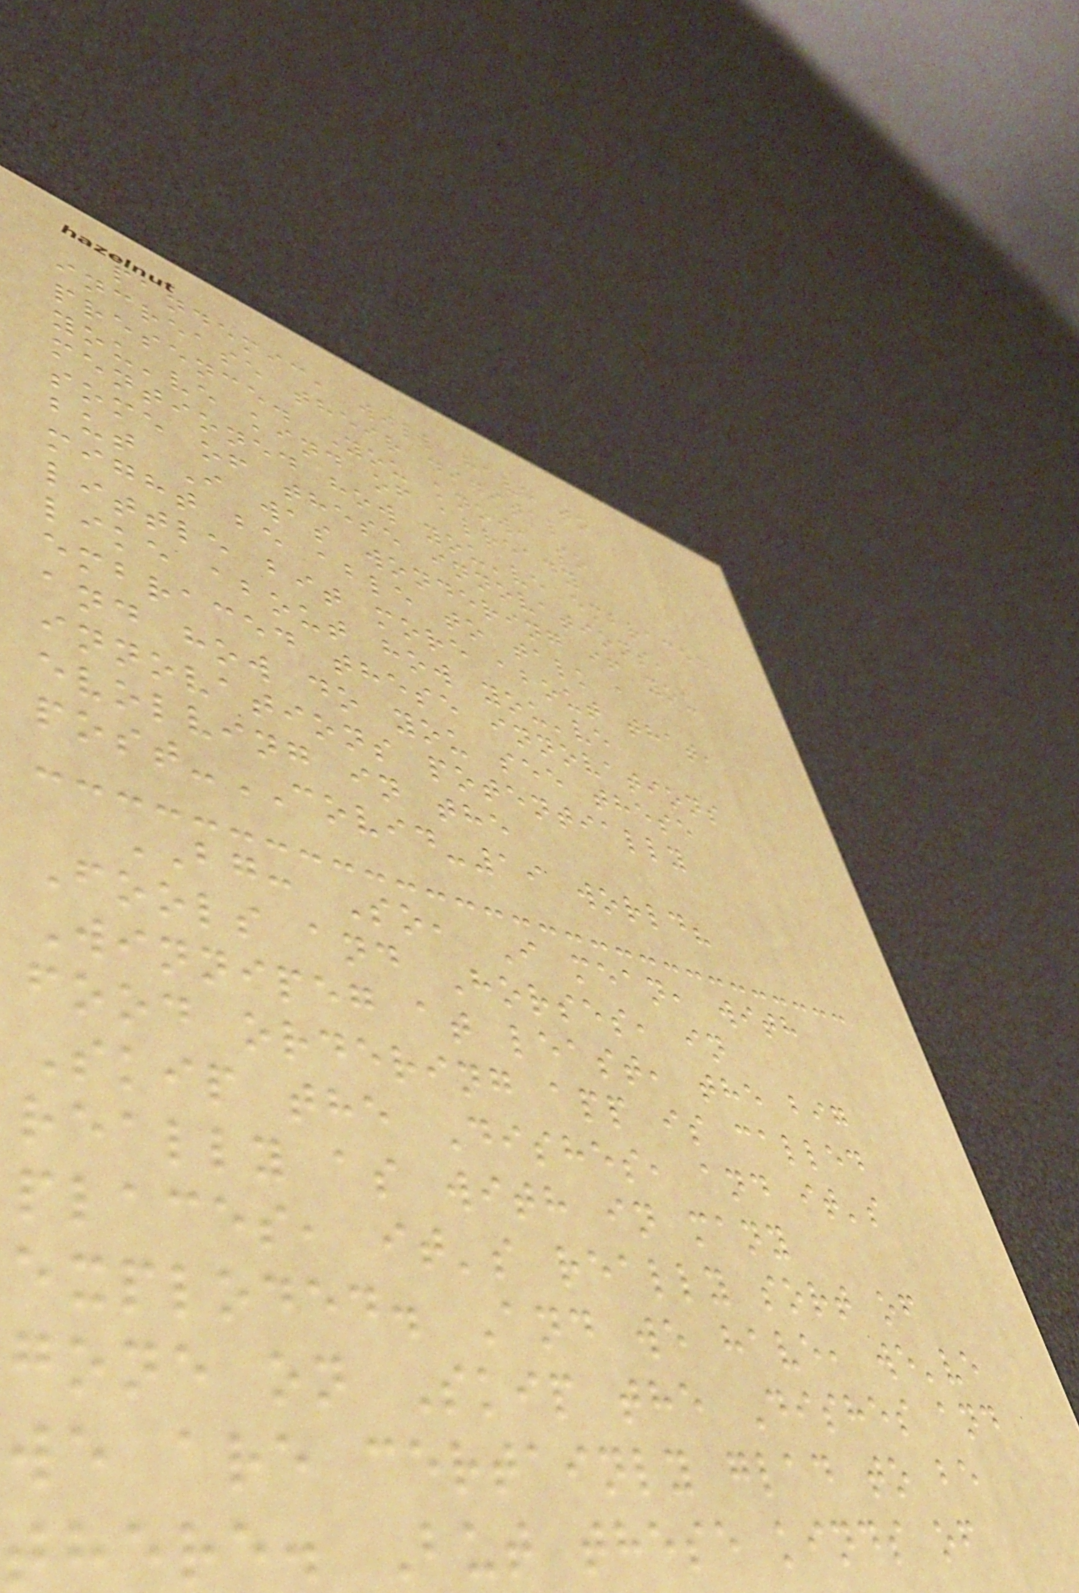pandemic, will have to
increase their digital
presence. You know, so
you've kind of already
mentioned how you've embraced
some of these innovations,
but I was wondering if you
might be able to talk a
little bit more about that,
like about how you've
embraced these innovations
and how do you see these
innovations potentially
evolving in the
post-COVID-19 world?
BG: So, I mean, with
Fools and Horses, in
Winnipeg at least, the big
food ordering app is called
Skip the Dishes, and it's
really as with in many
places, it's really sort of
exploded. And we have, we've
gone on Skip the Dishes and
we are certainly glad to be
there. But these kinds of
